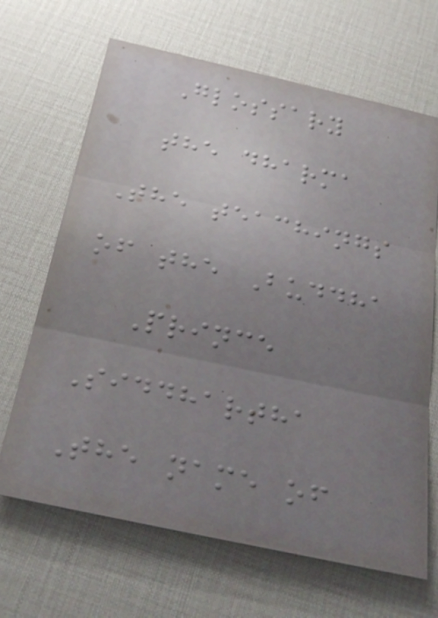Glossary
the dharma
The teachings
of the Buddha
Prince
Siddhartha
The name of
